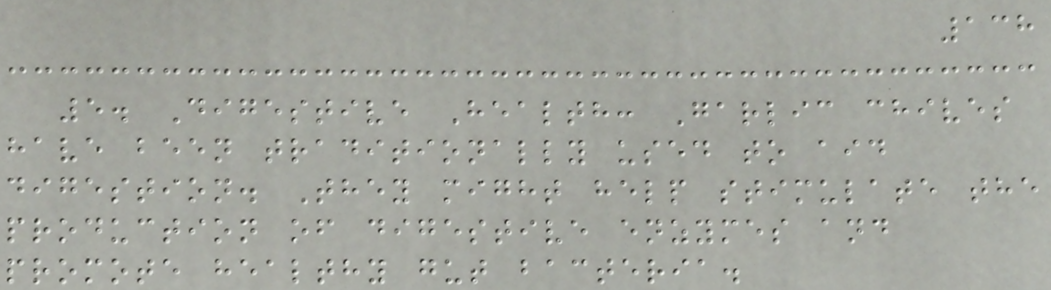138
5. Digestive Health: Garlic chives
have been traditionally used to aid
digestion. They might help stimulate the
production of digestive enzymes and
promote healthy gut bacteria.
